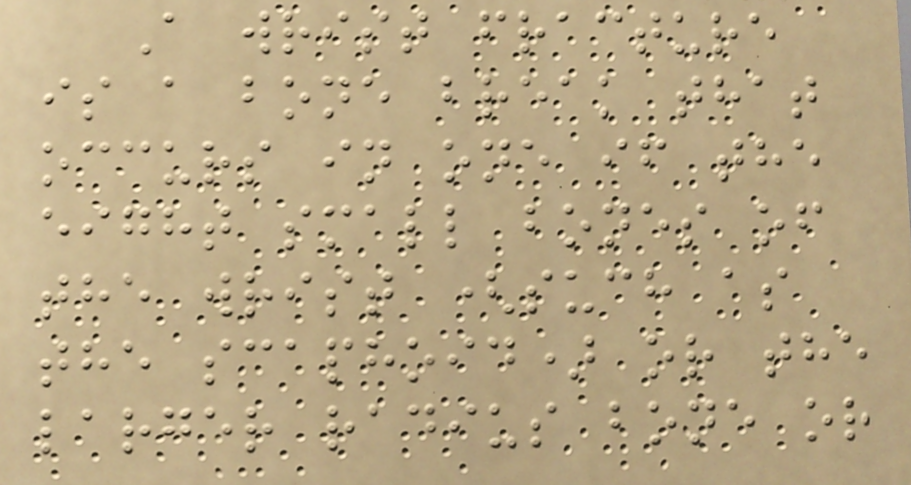A wrist fracture
is a bone break that
occurs in one if the
eight small bones of
the wrist (such as
the scaphoid) or the
larger radius bone or
